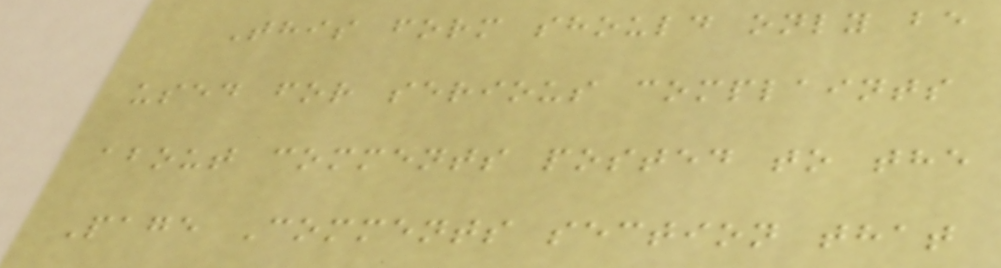This form should only be
used for serious complaints
about comments posted to the
Page Comments section that
